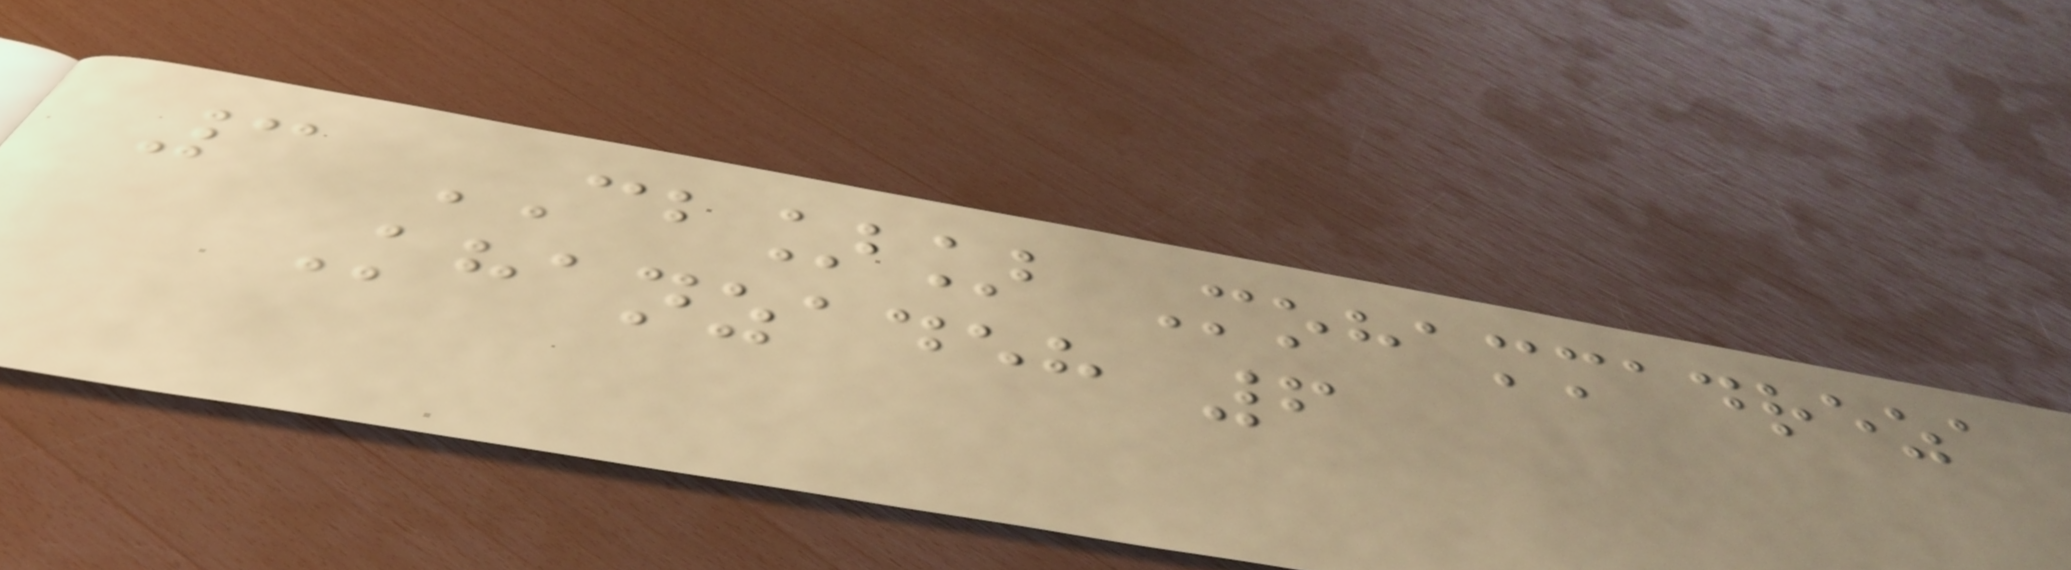3 CB]] Mohammadreza
Khanzadeh 6
